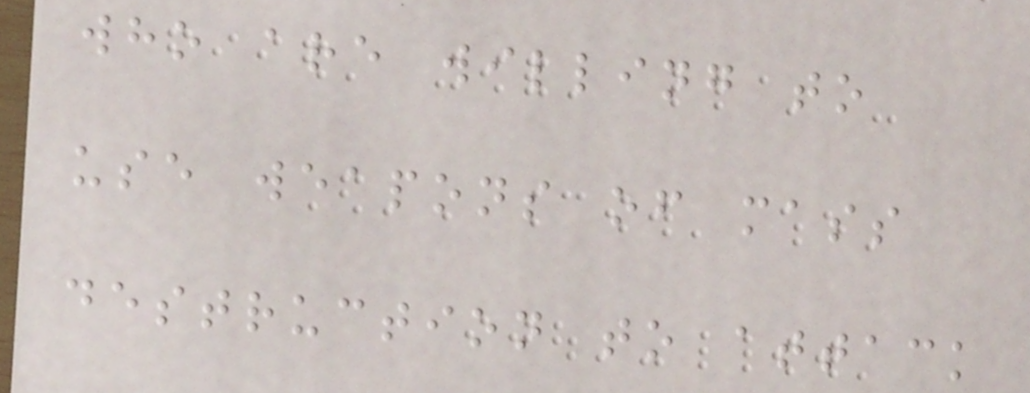who are willing to
use weapons of mass
destruction to attack
